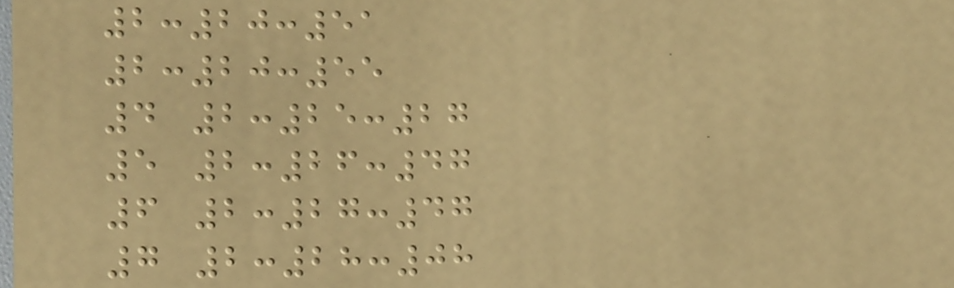2:20:51
2:20:55
4 2:25:27
5 2:26:47
6 2:27:47
7 2:28:08
